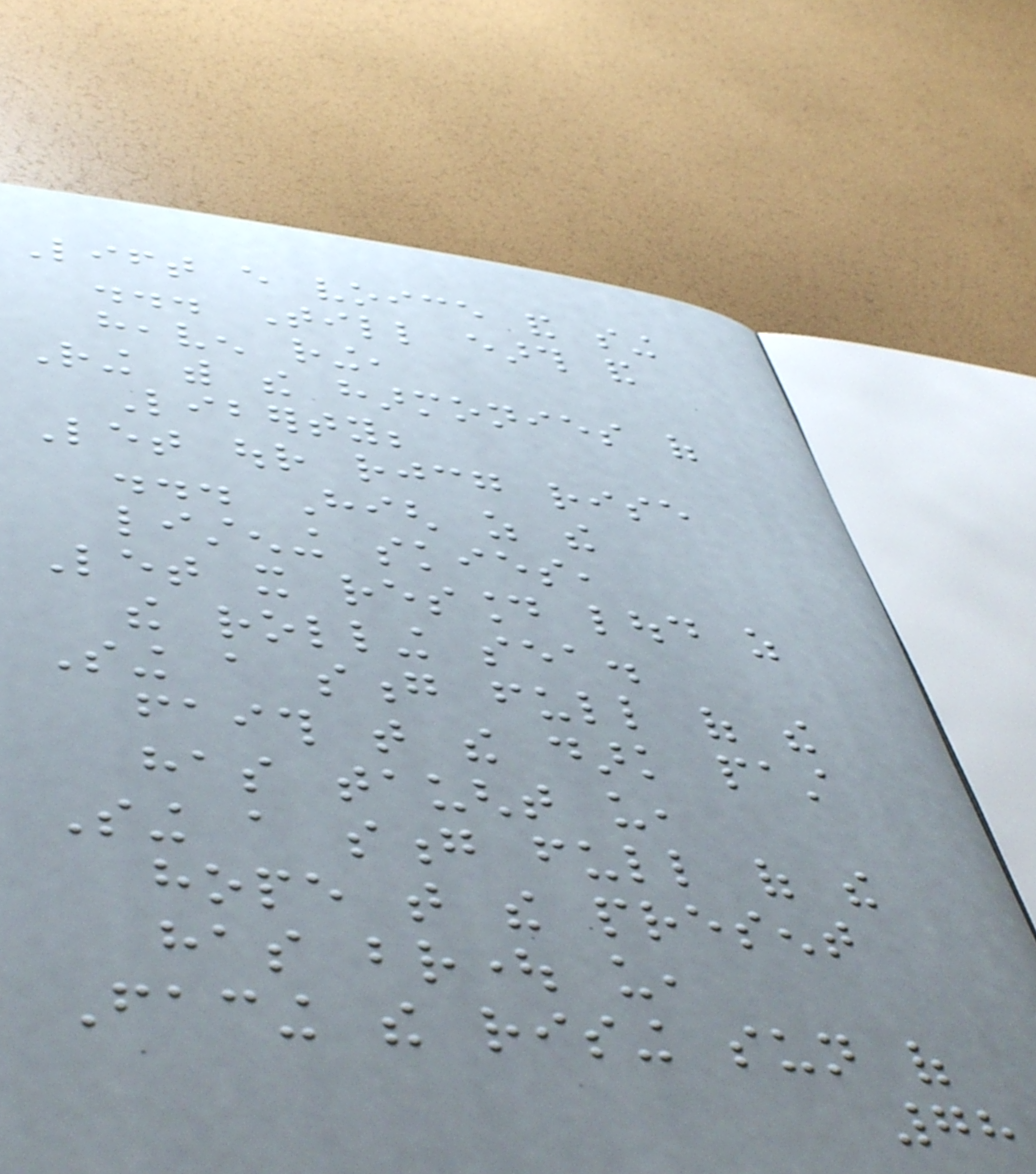Lift every voice and sing
... Till earth and
heaven ring,
Ring with the harmonies of
Liberty;
Let our rejoicing rise
... High as the
listening skies,
Let it resound loud as
the rolling sea.
Sing a song full of the
faith that the dark past
has taught us,
Sing a song full of the
hope that the present
has brought us,
Facing the rising sun of
78
